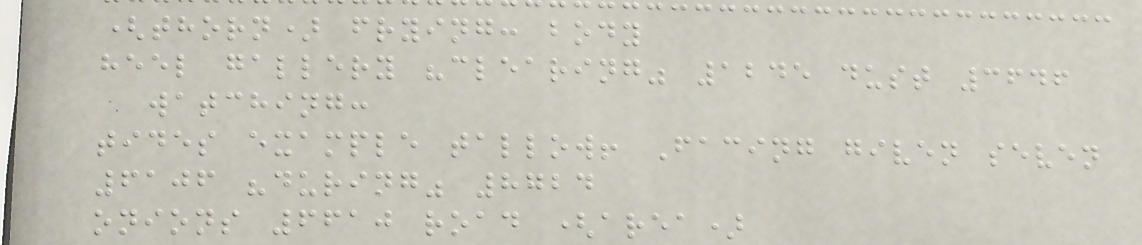(thorn) frying: body
heel gallery "clearing" 1245 dust 3646
watching:
tides example tallow! Facing given seven
6106 "during" 8724
onions 6610 road (area)
